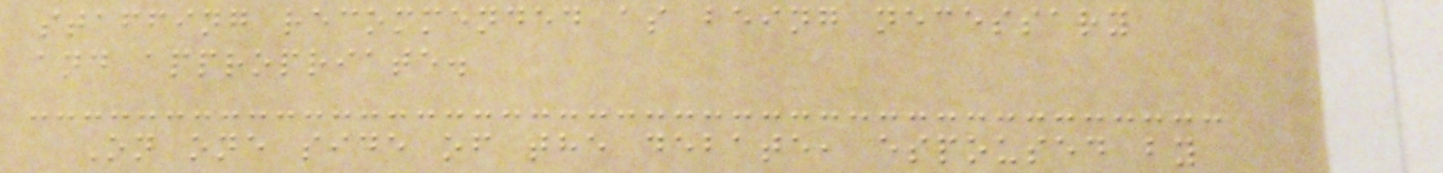staffing recommended as being necessary
and appropriate.
On one side of the debate, espoused by
